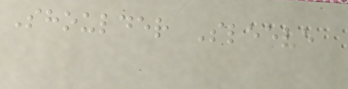Shoulder Sleeve
